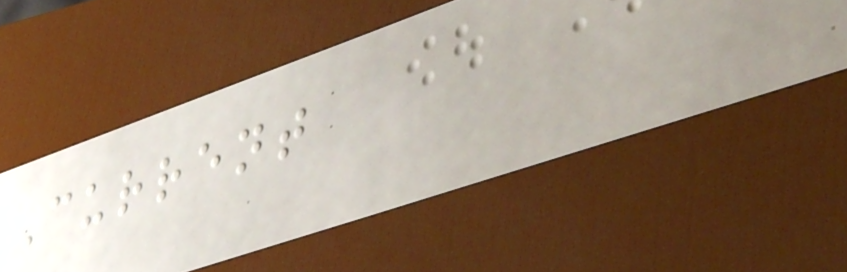Current
